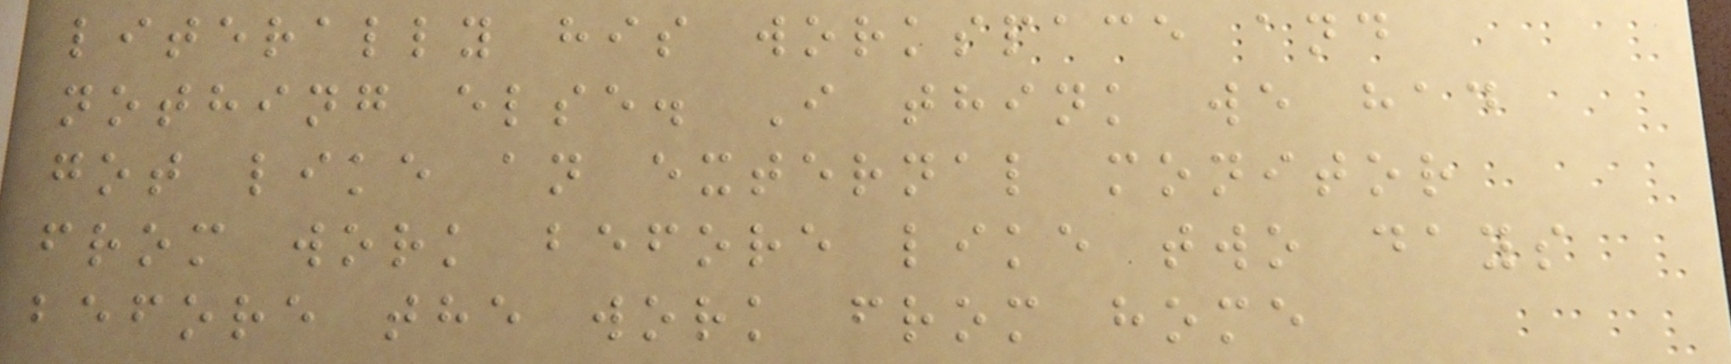literally his workspace and
nothing else. I think we had
got like an external monitor
from work before like two days
before the work from home
